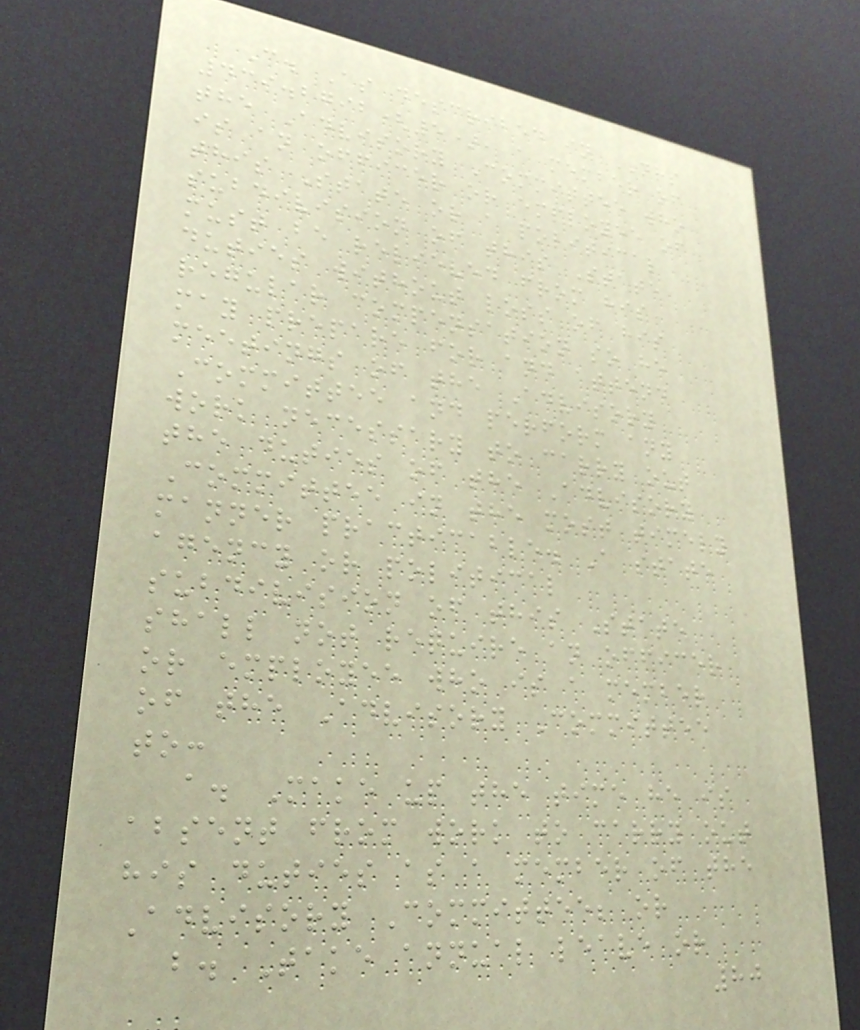C. As described in NRS
439.2792(5), a member of
the Advisory Committee who
is an officer or employee of
this State or a political
subdivision of this State
must be relieved from his
duties without loss of his
regular compensation so he
may prepare for and attend
meetings of the Advisory
Committee and perform any
work necessary to carry out
the duties of the Advisory
Committee in the most timely
manner practicable. A state
agency or political
subdivision of this State
shall not require an officer
or employee who is a member
of the Advisory Committee
to:
a. Make up the time he is
absent from work to carry out
his duties as a member of the
Advisory Committee; or
b. Take annual leave or
80
